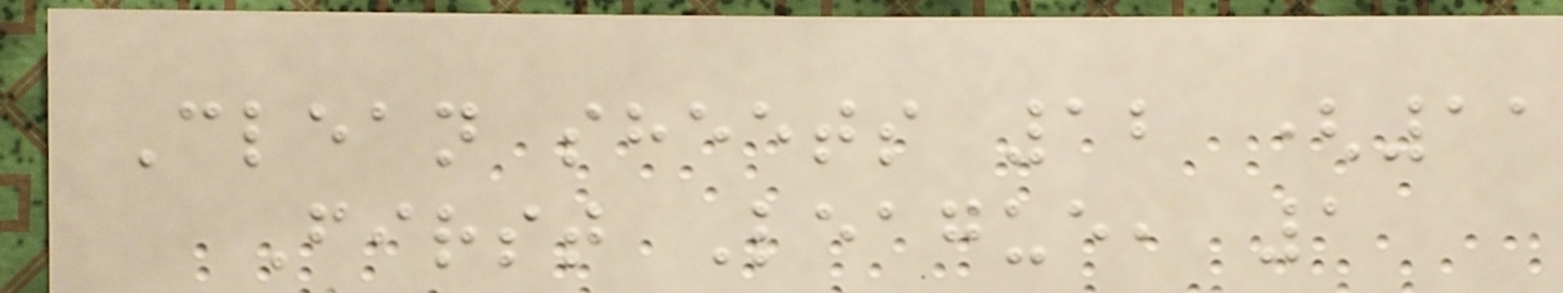Clean sheets 12 (11
First League, 1
